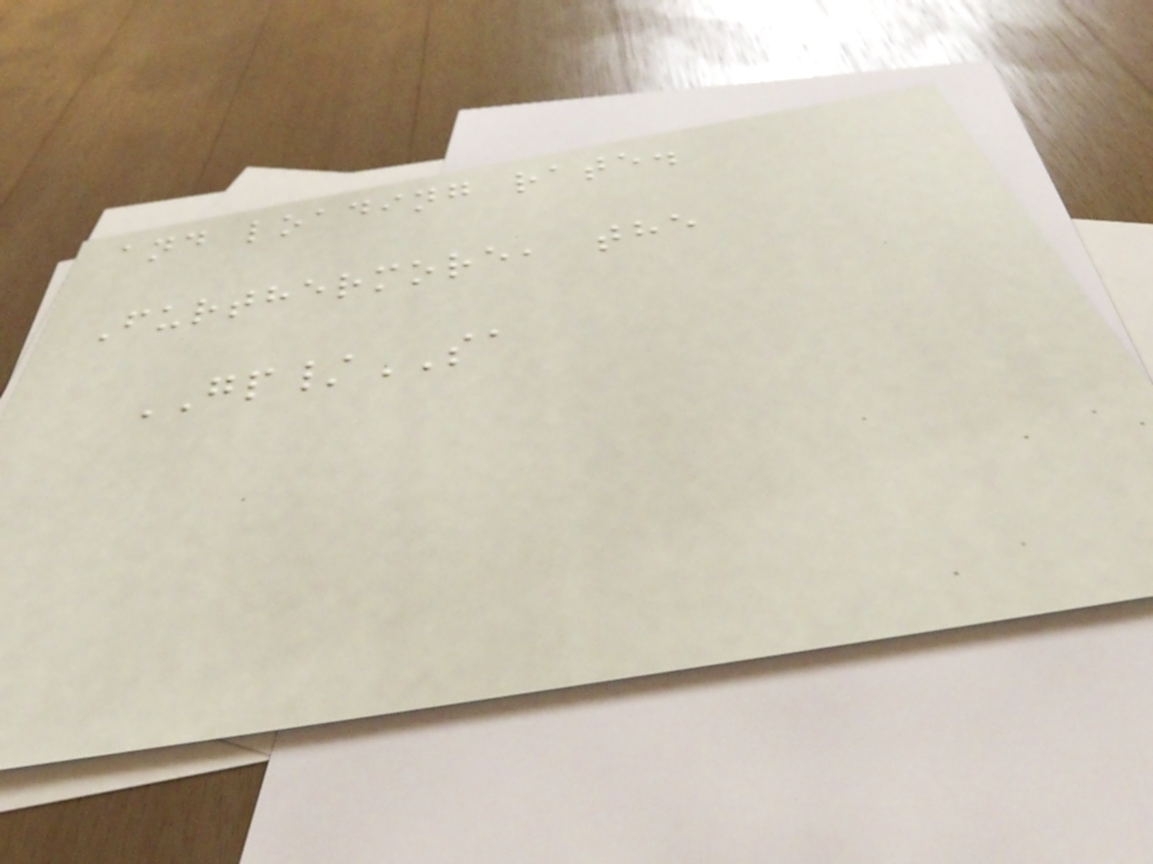and loading rate.
Furthermore, the
GP/SA
